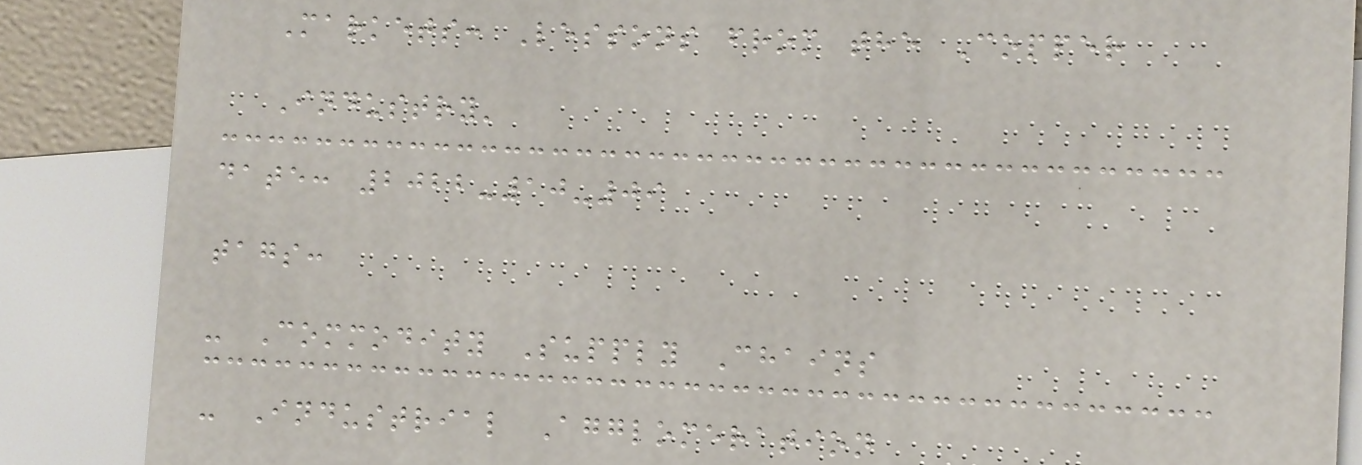Markets: Lessons from the Copper
Industry'
date: 2022-10-09
tags:
- Commodity Supply Chains
- Industrial Agglomeration
